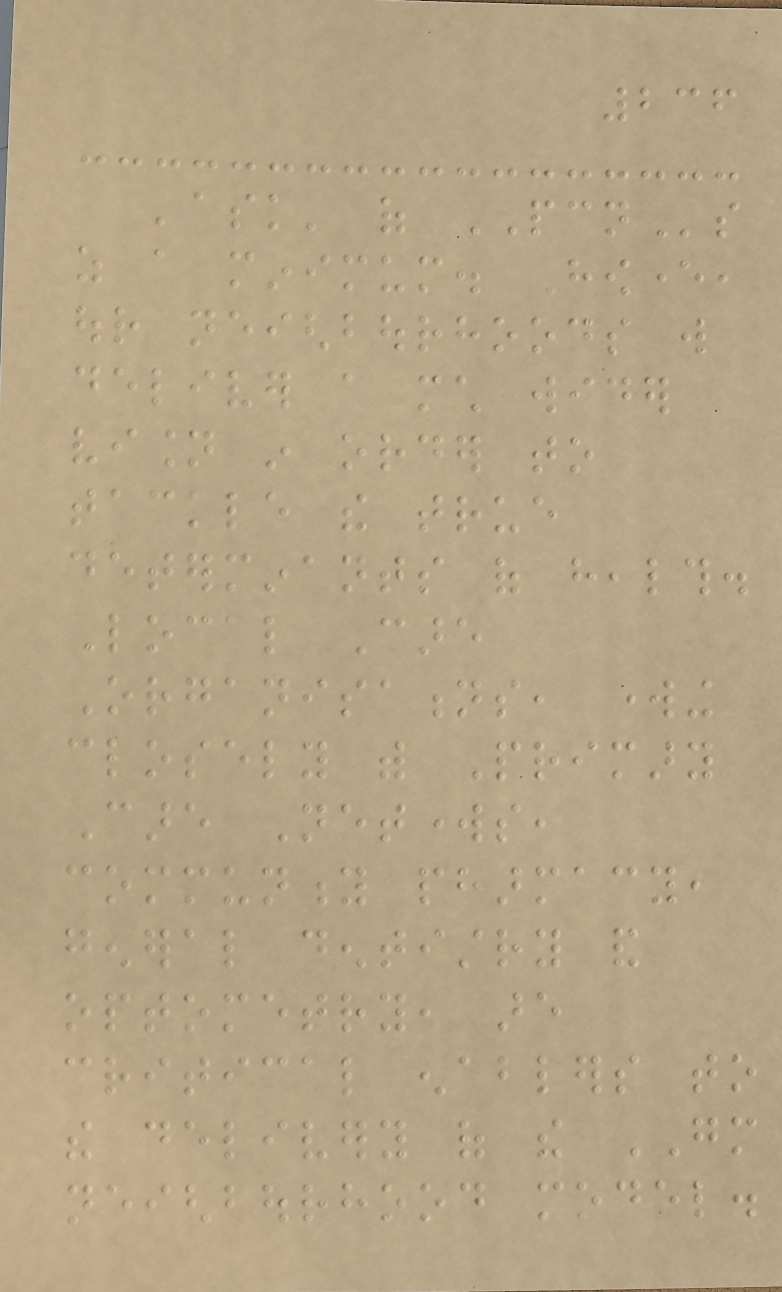236
'ask' of PCNs
as a minimum. However,
our neighbourhoods will
deliver a much wider
vision in order to
tackle the true
determinants of health.
Local Care
Organisations, working
closely with Primary
Care Networks,
community pharmacy,
general dentistry and
optometry, are
critical enablers to
the delivery of the GM
neighbourhood model.
